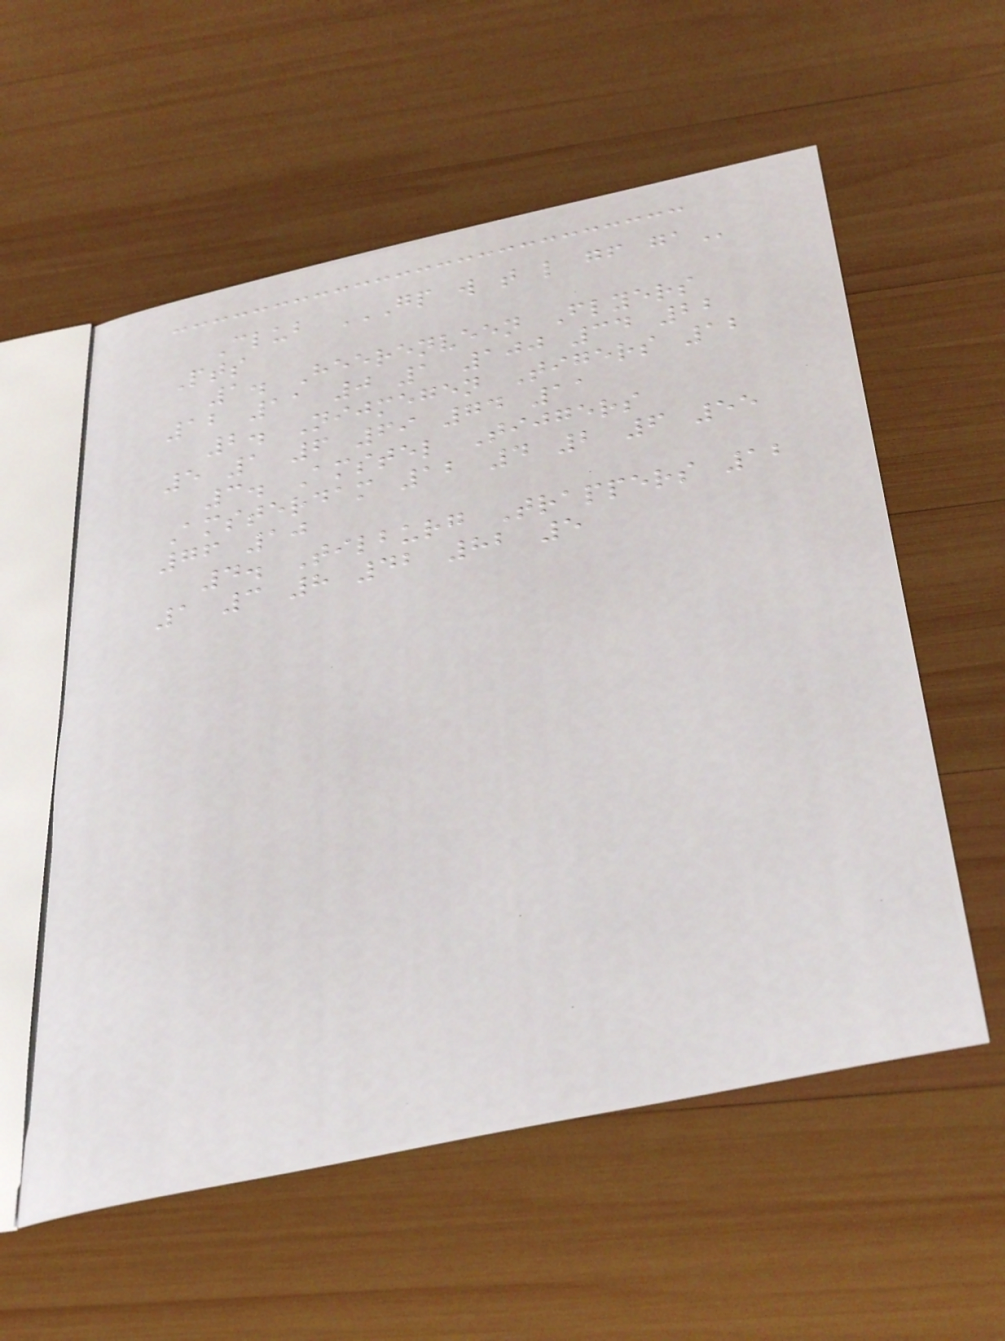Club GP W T L GF GA
Pts
1. Heerenveen Flyers
12 11 0 1 100 34 22
2. Nijmegen Tigers 12
5 1 6 69 74 11
3. Amstel Tijgers
Amsterdam 12 4 2 6 55
76 10
4. Tilburg Trappers 12
1 3 8 42 82 5
